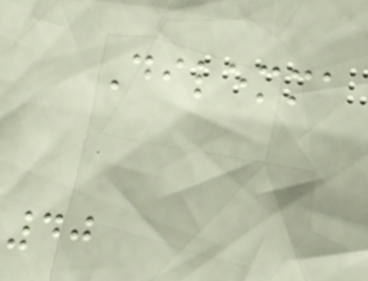Dilemma
40
